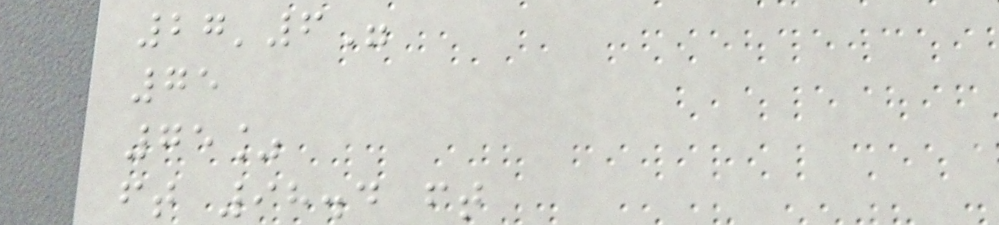27'6"
75
75%
ft 98.4 ft
